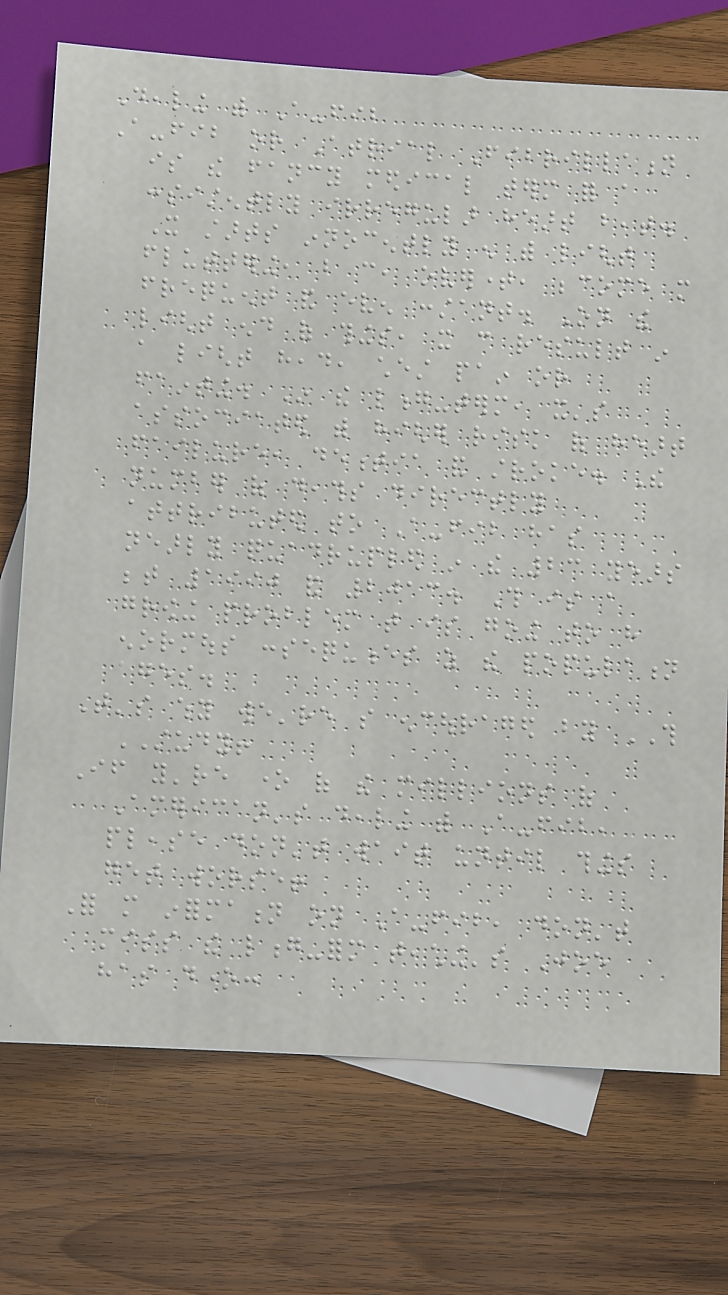Dealing with A-fib
A-fib or Atrial Fibrillation
is the fancy medical term for a
consistently irregular heart beat.
It starts innocently enough with light
fluttering, but can, overtime, become more
frequent and even constant. On the
light end of things, it can result in
a light head, chest pain or
fainting. In the long-term, it's
associated with higher risk of heart
failure, dementia and stroke. The
number of deaths directly
attributed to A-fib has
nearly quadrupled in the 23 years
between 1990 and 2013. This is a
growing problem that is going to have
enormous consequences as the population
ages.
That's why we're so encouraged by THIS
STUDY!
If you're one of the millions of
American's dealing with A-fib,
please don't wait until things
get worse!
For more information on A-fib, don't
miss the long-form teaching's Joe
has done:
